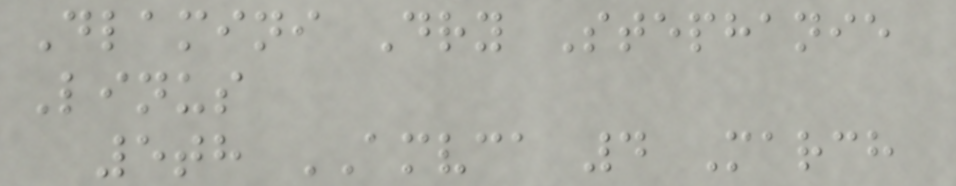Dlamini Dry Stephanie
Linus
5th AMVCA 4 March
